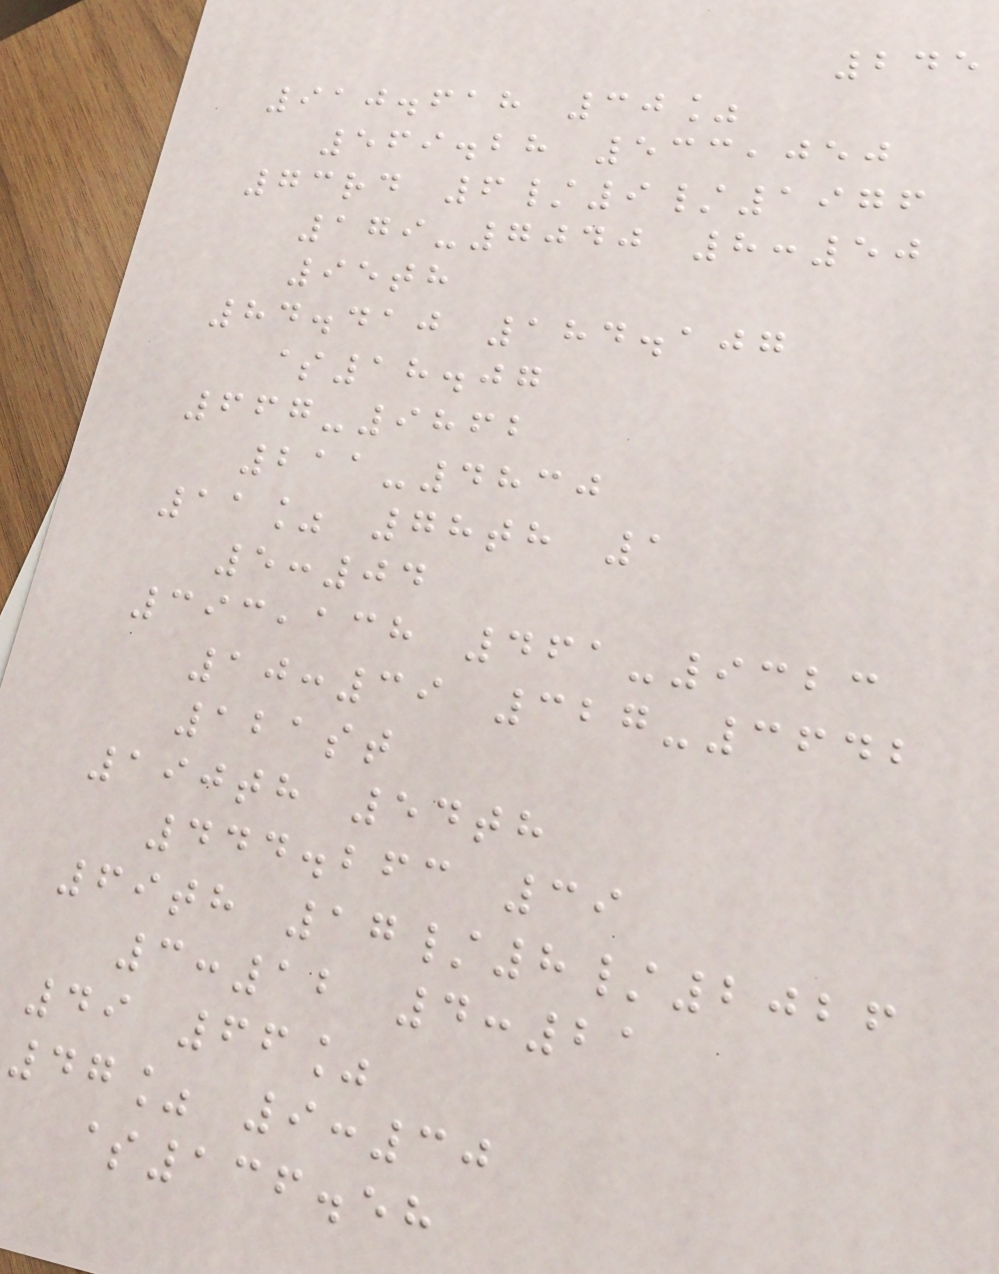245
910.618 30%
569.28 533,050
73rd 6/9/1976
179-7040 8:50
95th
84.410 184.107
$18.07
667-9862
211-4830
11% 78th 1
5:04
393,138 461-9323
10:39 327-3642
121st
190th 54th
444.263 39
69th 17/8/2026
3:12 4:21
49 66%
47% 9:30
$136.58
